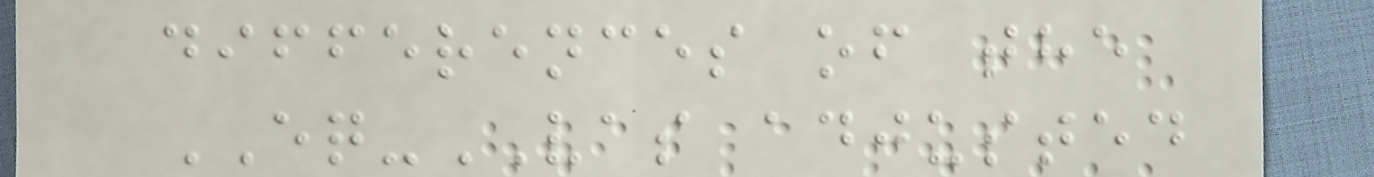differences of the
EQ-VAS adjusted
